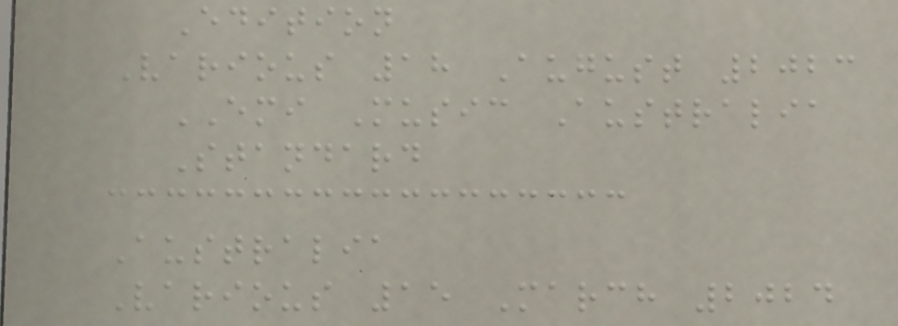Edition
Various 18 August 2023
EMI Music Australia
Standard
Australia
Various 15 March 2024
